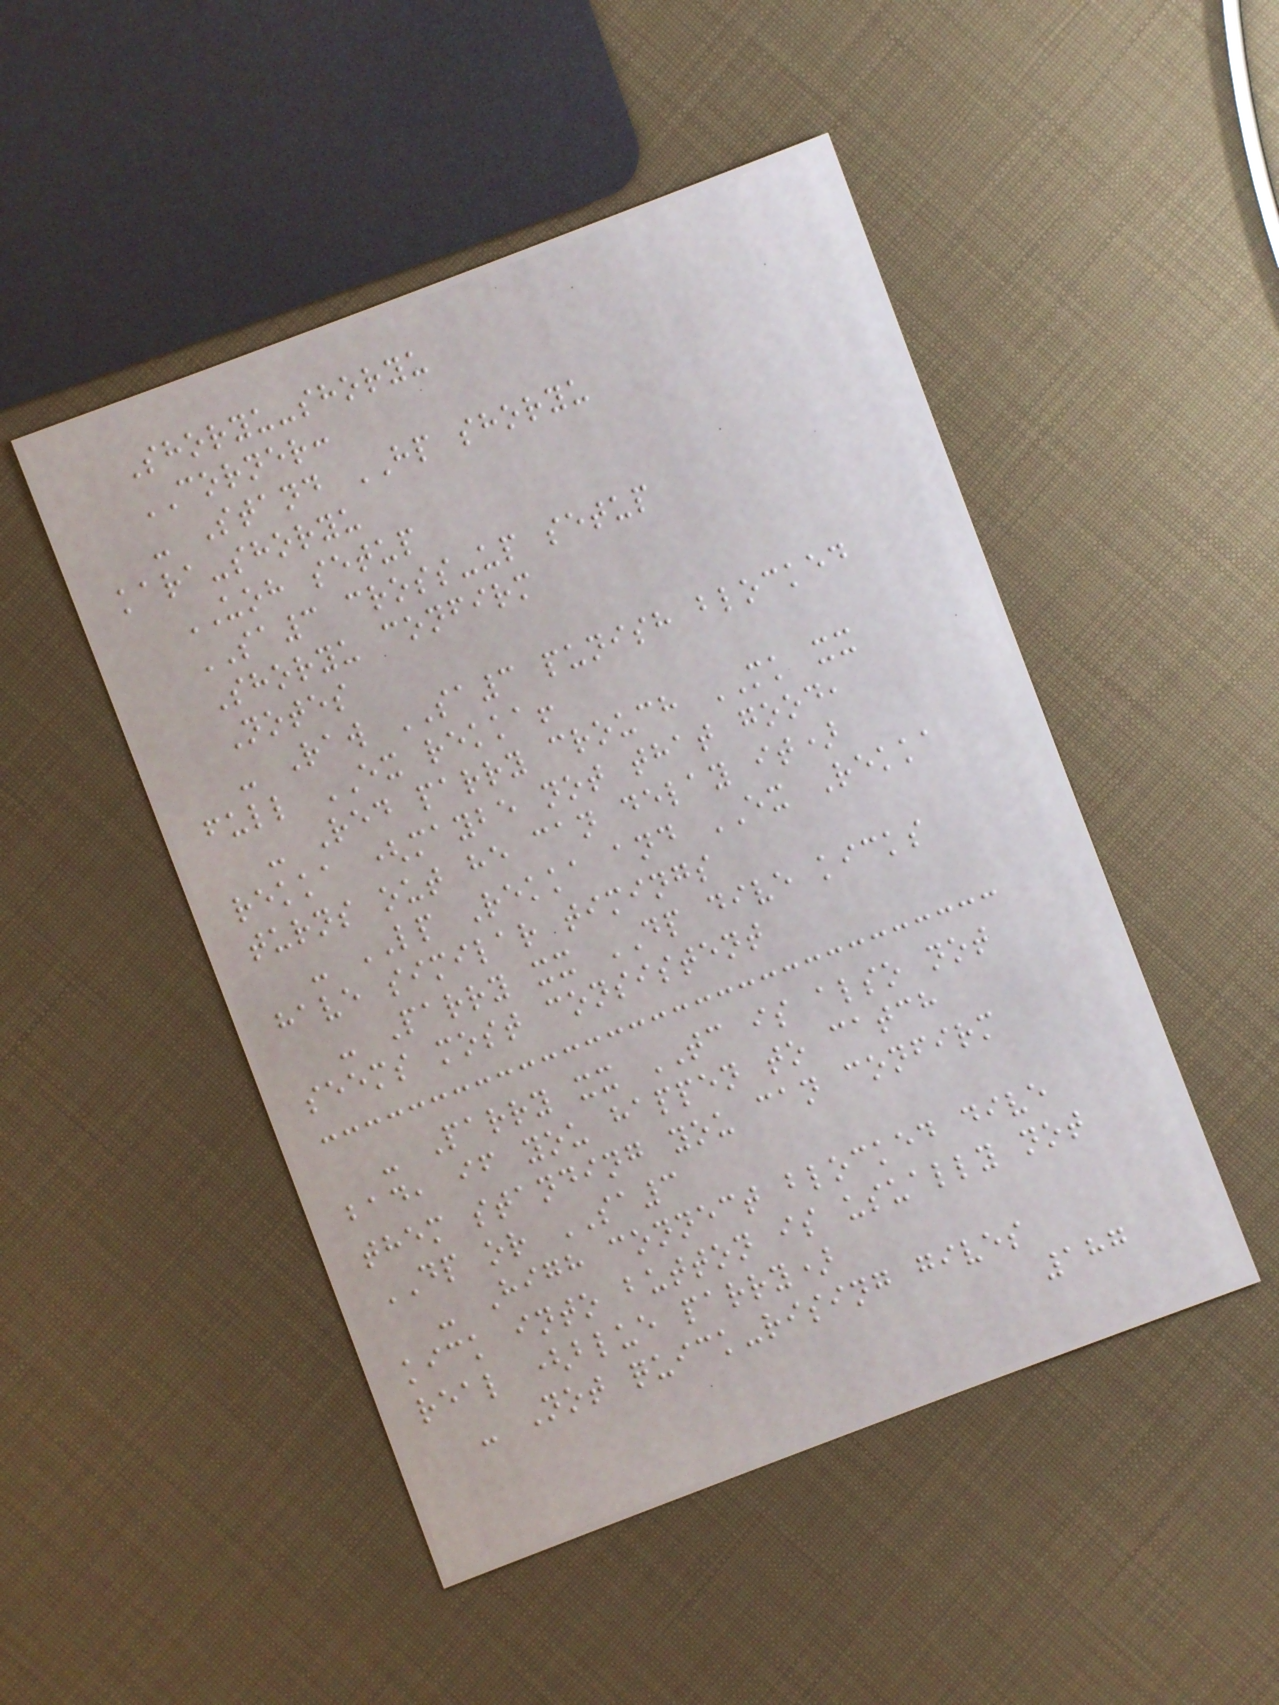Shoryu-shoryu
CORNER:
- Stand HP shoryu
kara-shoryu
UOH setup
SA3 cross-up setup
Shoryu confirm
Notes
- Raw SA3 punish blocked
full EX rekka!
- Red parry crouch MK xx
rekka (maybe not that good,
turns out he can delay it)
- LP Rekka and EX Rekka
have similar timings
- Parry xx DP dive kicks
seems most consistent
- Parry xx TC is also not
bad, if you happen to catch
them standing you can confirm
DP or SA3
- High connect blocked dive
kick into button is usually not
real (blue parry)
- Not quick-rising gives
187
